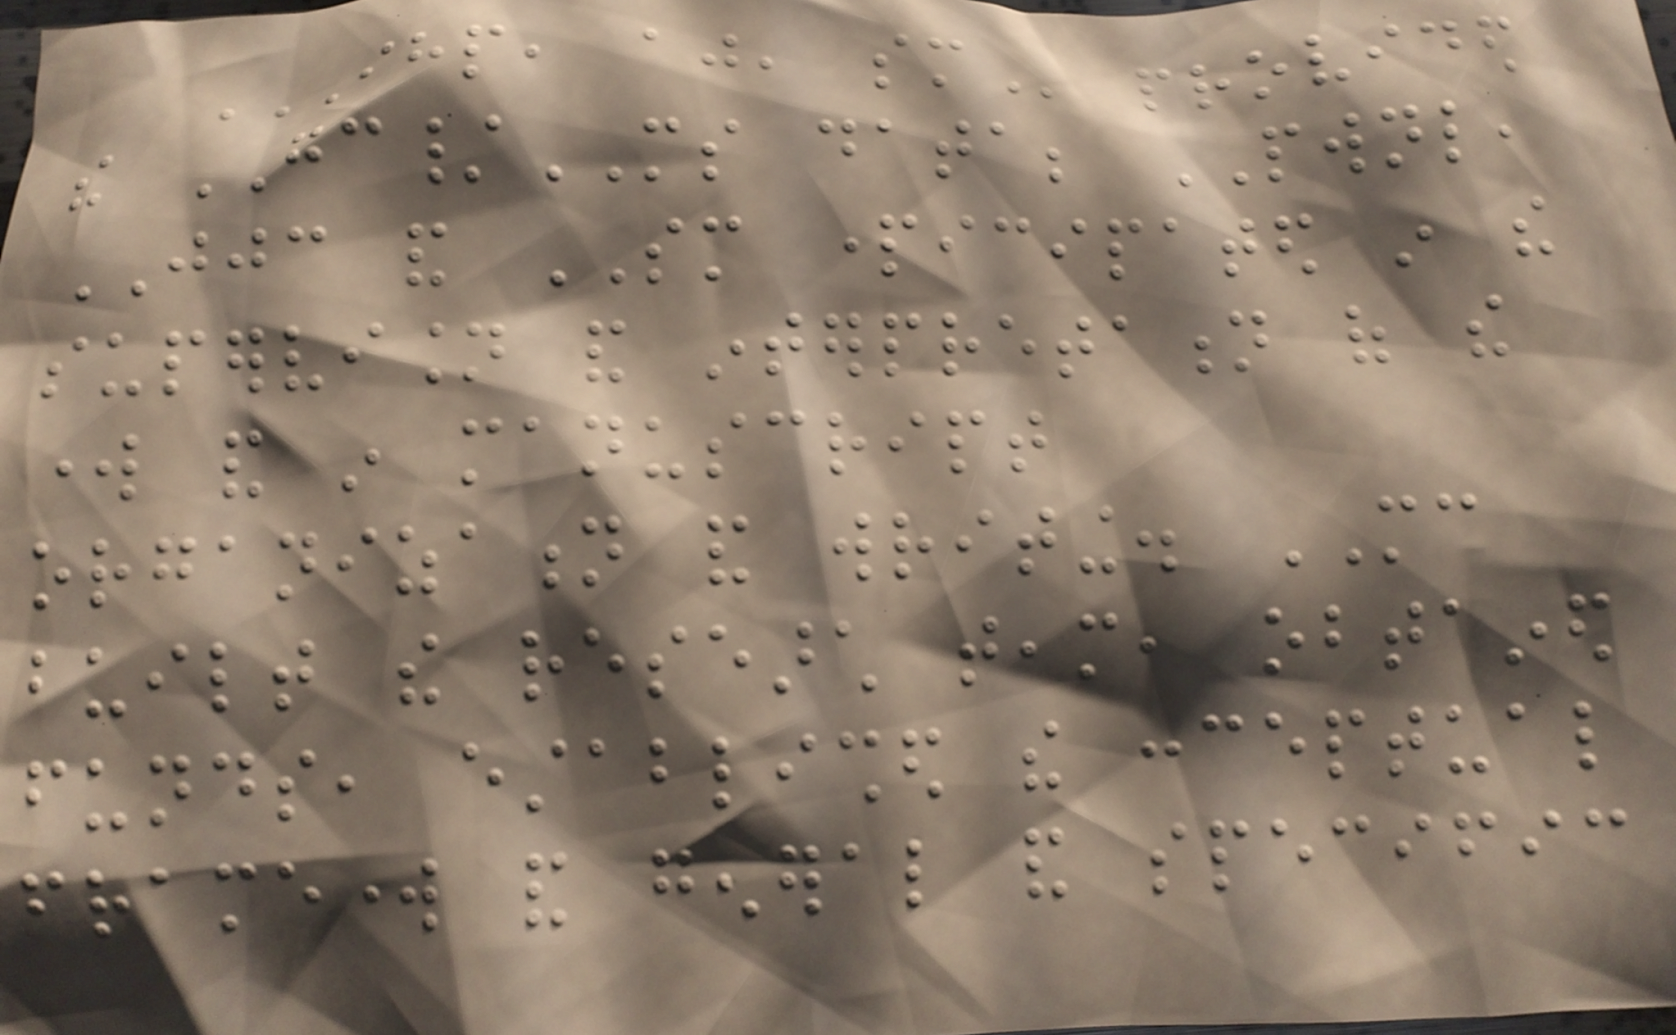IHP, AJ, SM provided
the GC/MS data; PWNL,
JJC and SM participated in the
supervision and interpretation of the
work and in manuscript
organization and writing. MC
built the research team, obtained
funds, established the conceptual
framework and general and specific
